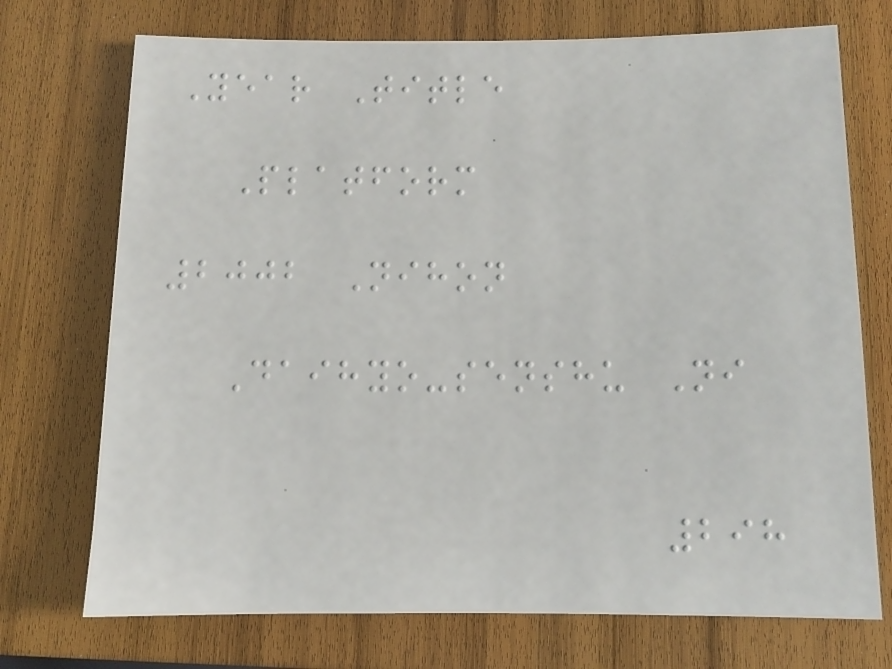Year Title
Platform
2002 Nihon
Daihyo-senshu Ni
298
